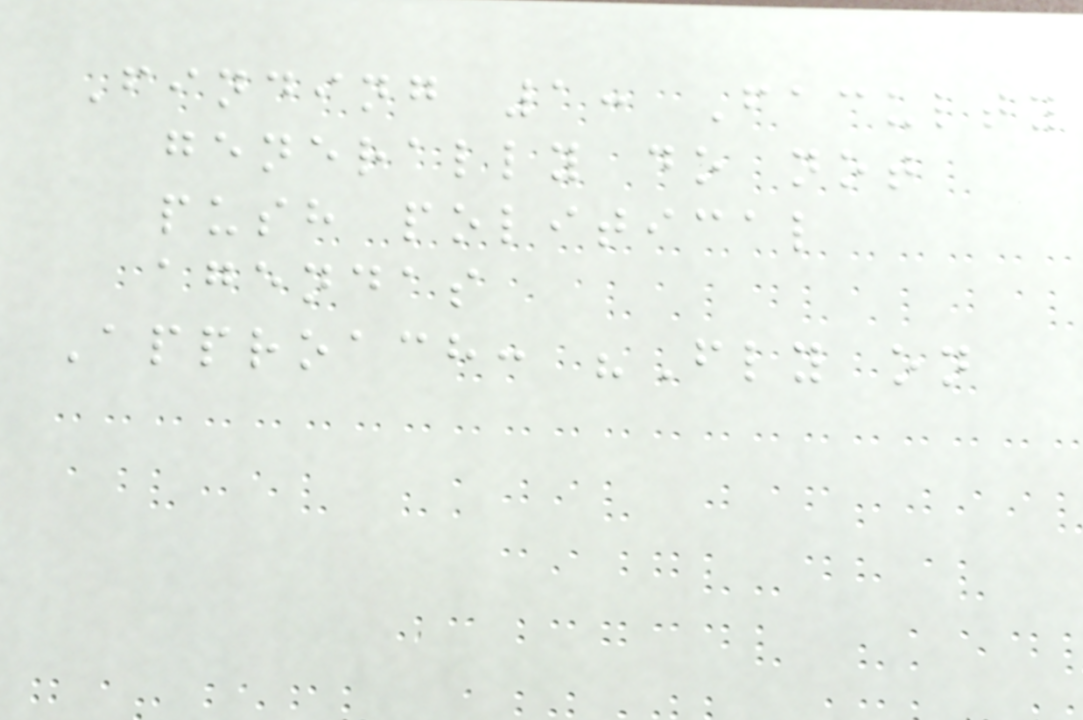Finding 1: Faculty
generally do not
push political
agendas
Approach: "Fly on
